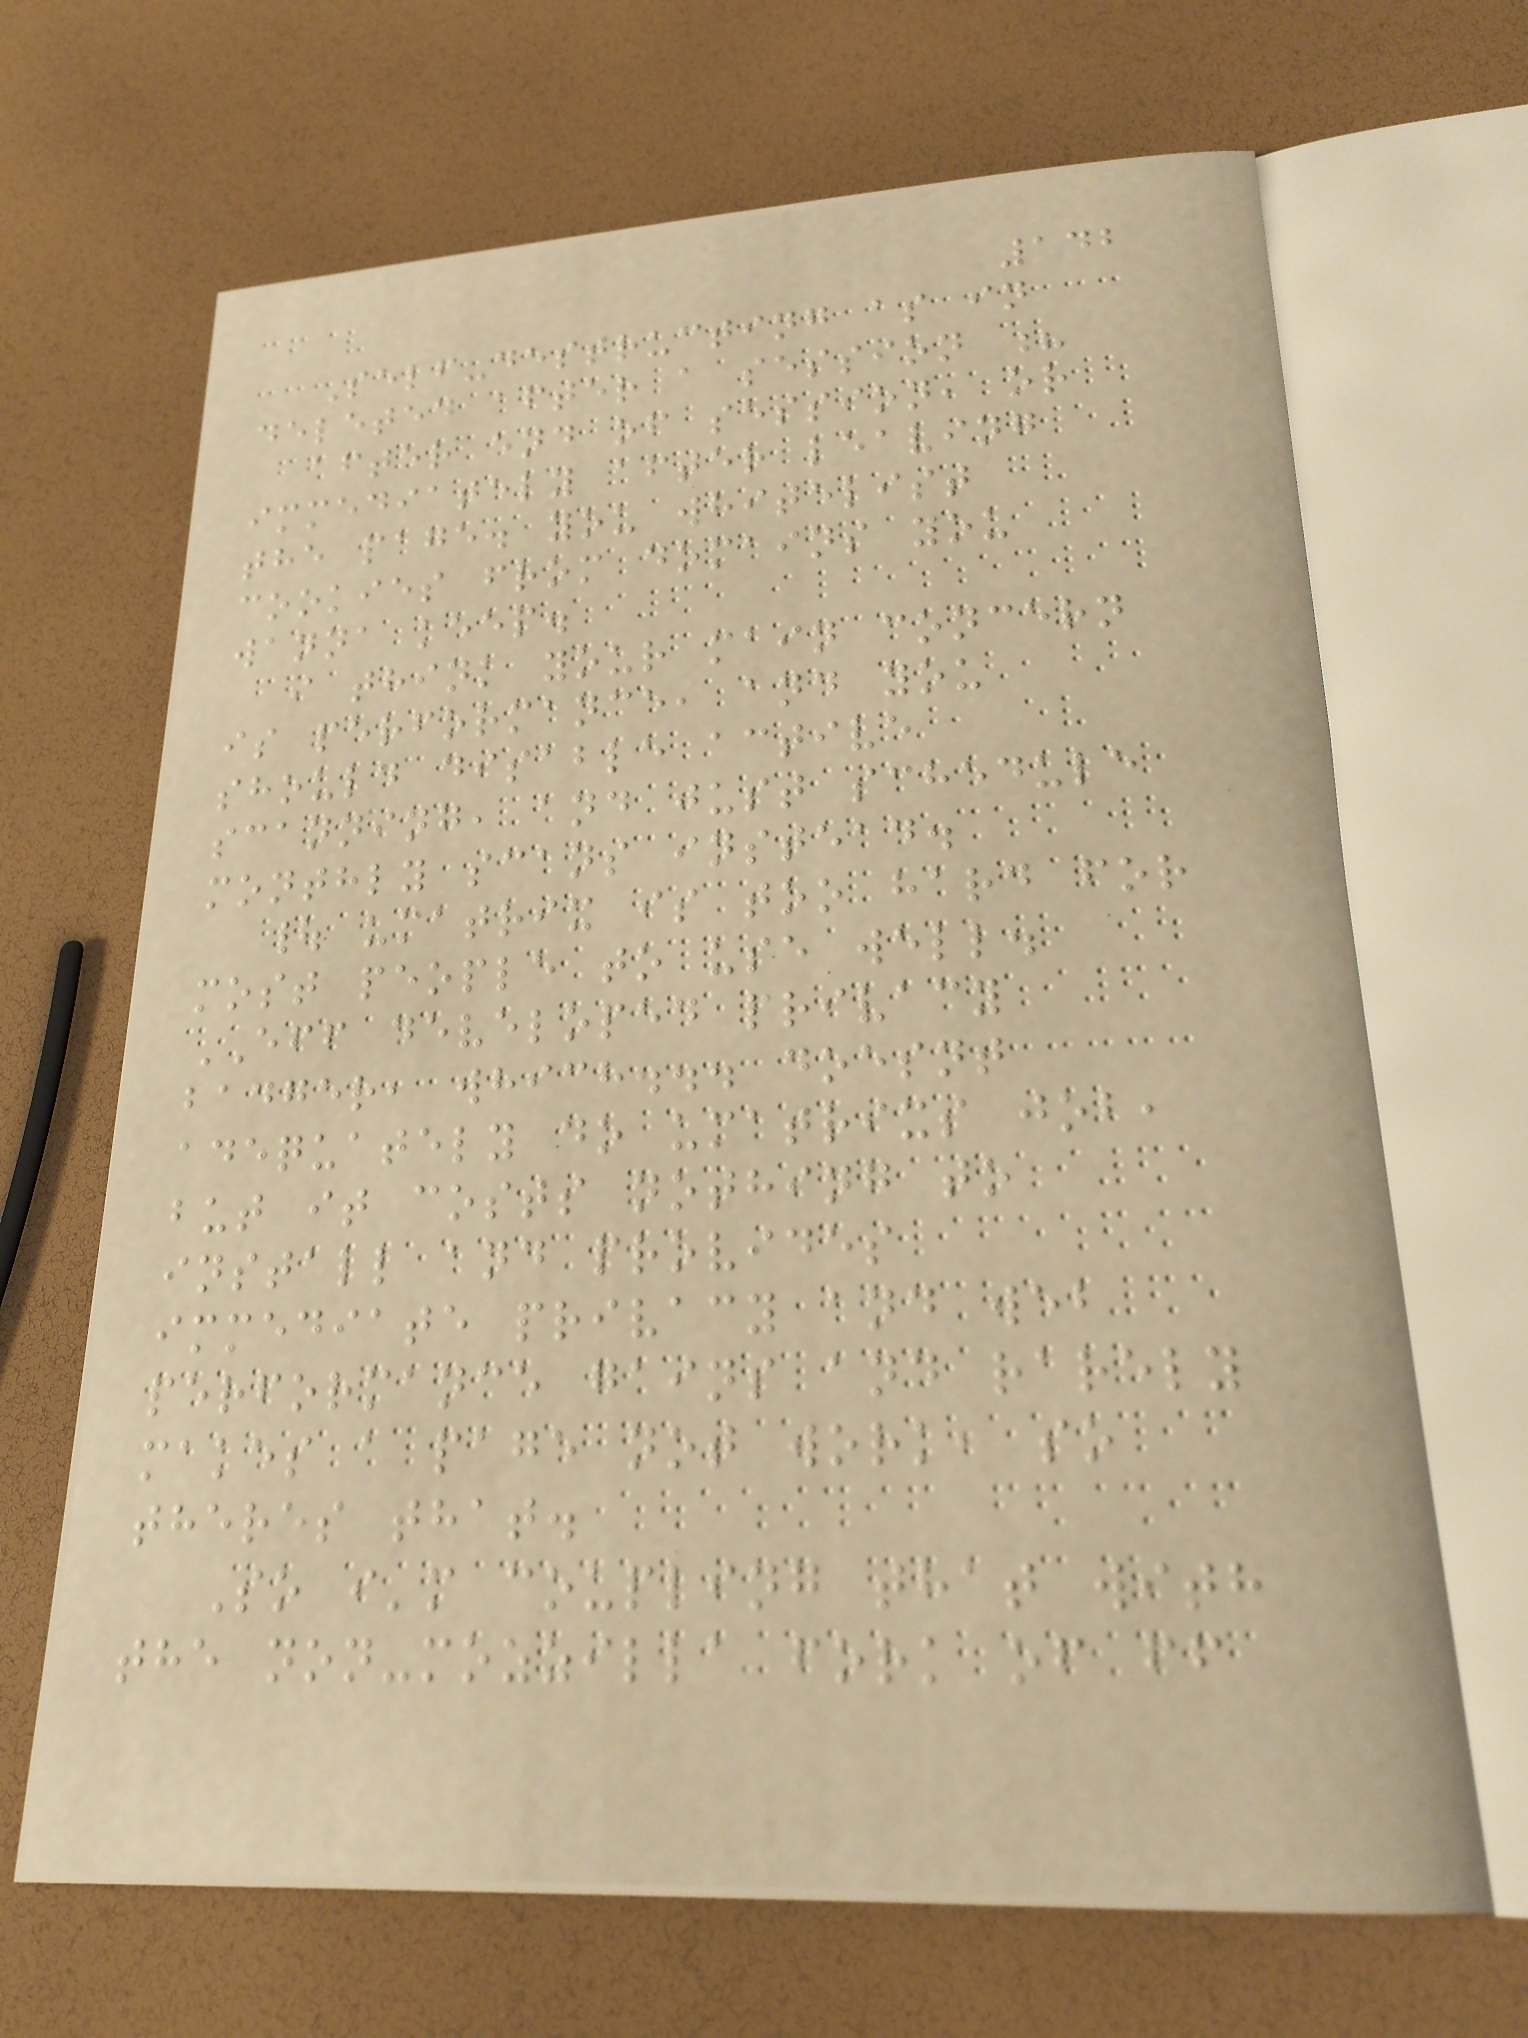142
Self-destructing as in
deleted after a session ?
after end of session, or
immediately after leaving
the page. you whitelist
cookies from domains you
wanna keep.
i think your main concern
is performance, and you
should disable active
scanning, and just schedule
monthly scans instead.
| umatrix is too hard for
most people to use well.
EFF developed privacy
badger, which... doesnt
adequately do umatrixs job,
but it costs nothing to
install and provides
immediate privacy and web
performance gains and rarely
makes a page not work, so
theres that.
So i'm coupling that with
the non-mozzilla fork of ff
